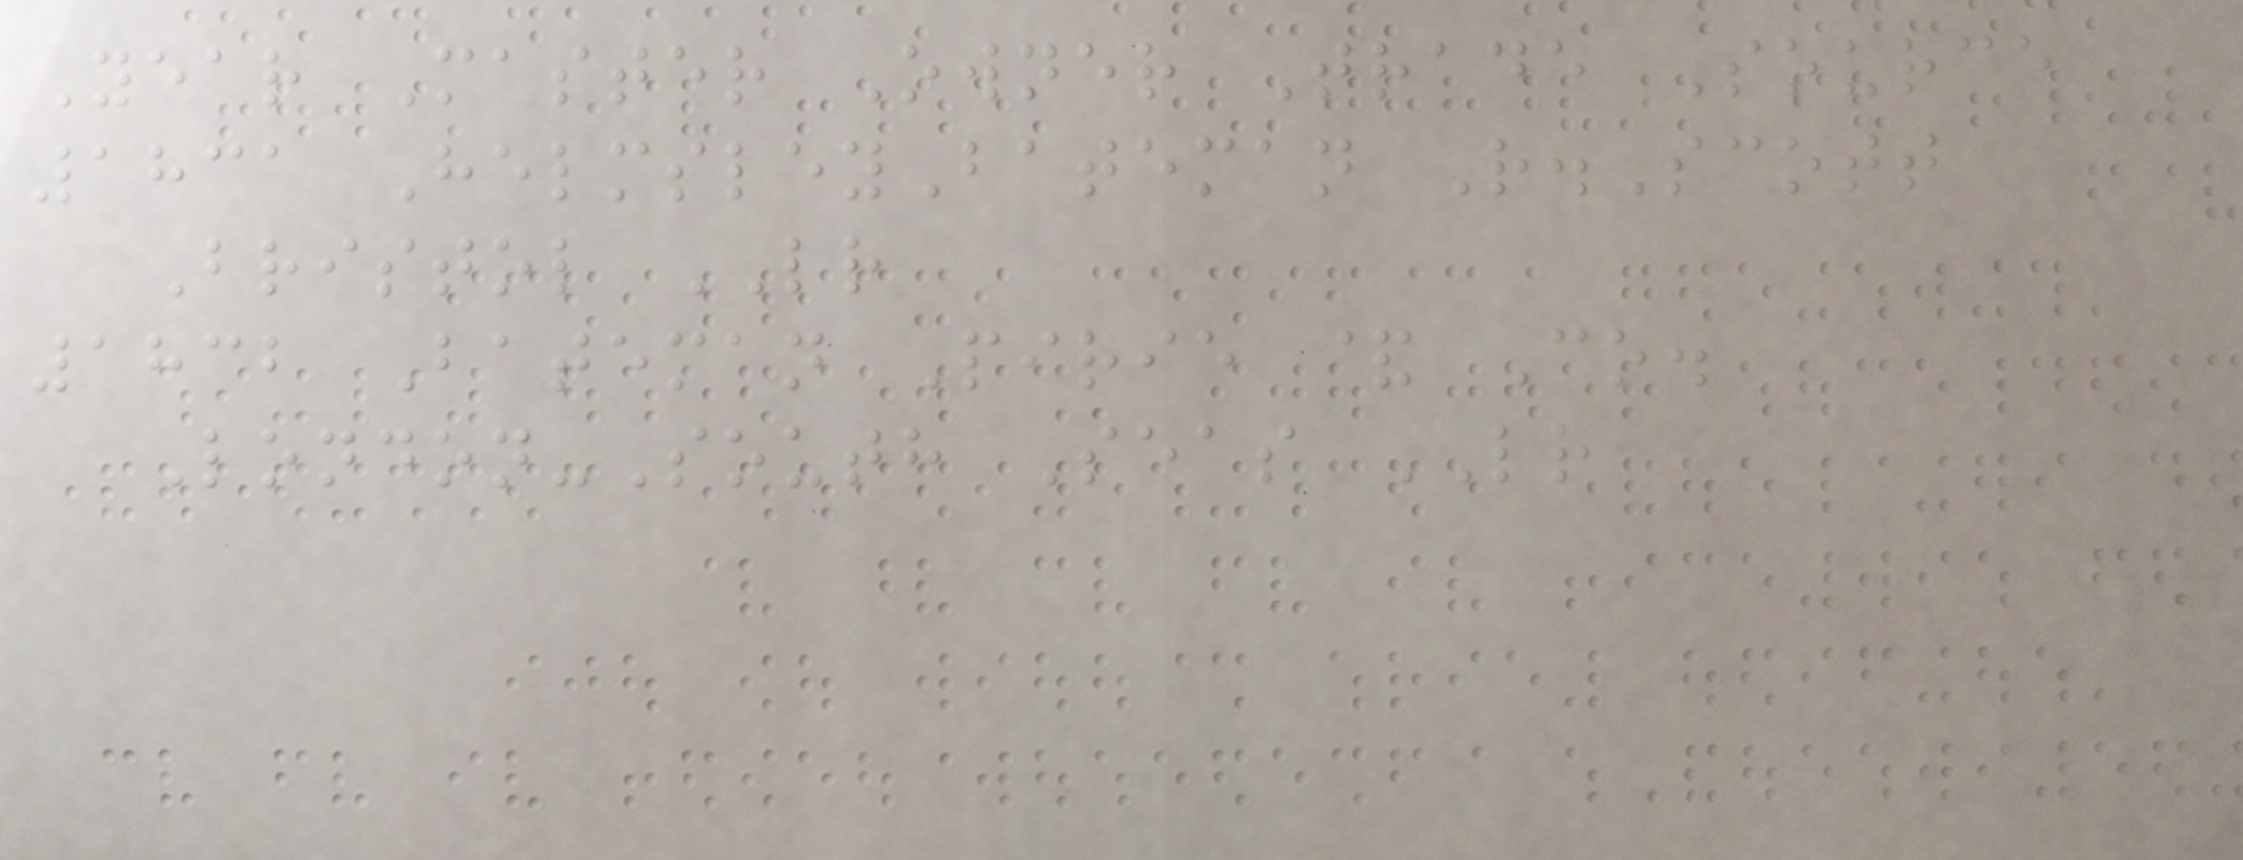Year Master Owner Trade Source
1831 HelmsleyBateman R.Scott
Bristol LR
1832 Bateman Pirie & Co.
London-South Seas LR
